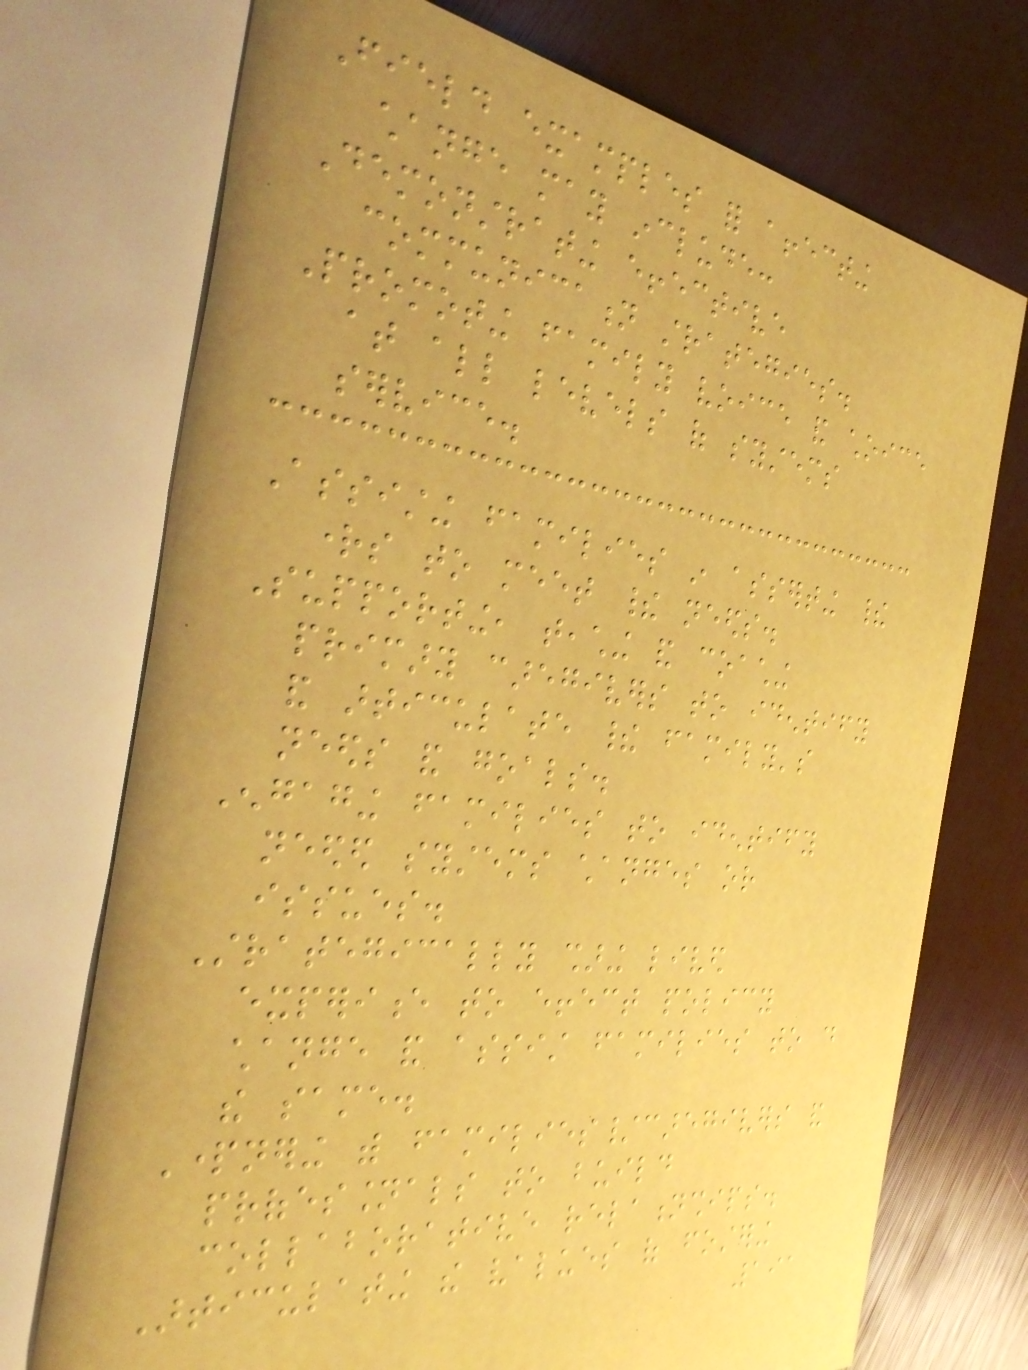Field examples for affecting
change may include:
Demonstrating effective
communication strategies.
Promoting family voice and choice
at all levels of systems
service.
Assisting families in asserting their
rights to meet their needs.
Supporting, teaching and coaching
primary caregivers to identify
and articulate their family's
needs and goals.
Engaging families to identify
needed systems changes or
issues.
Strategically sharing lived
experience to effect policy
change and assist families to do
the same.
Partnering with families/caregivers and
professionals to build
collaborative relationships.
Articulating the values of fostering
191
